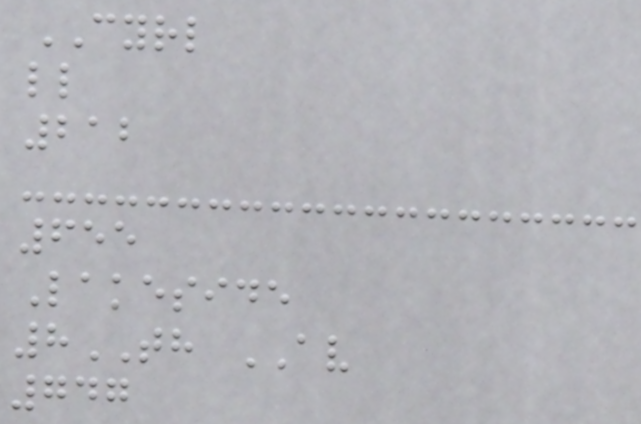CYRL
ll
212
655
Lakeside
8TH AV
747
